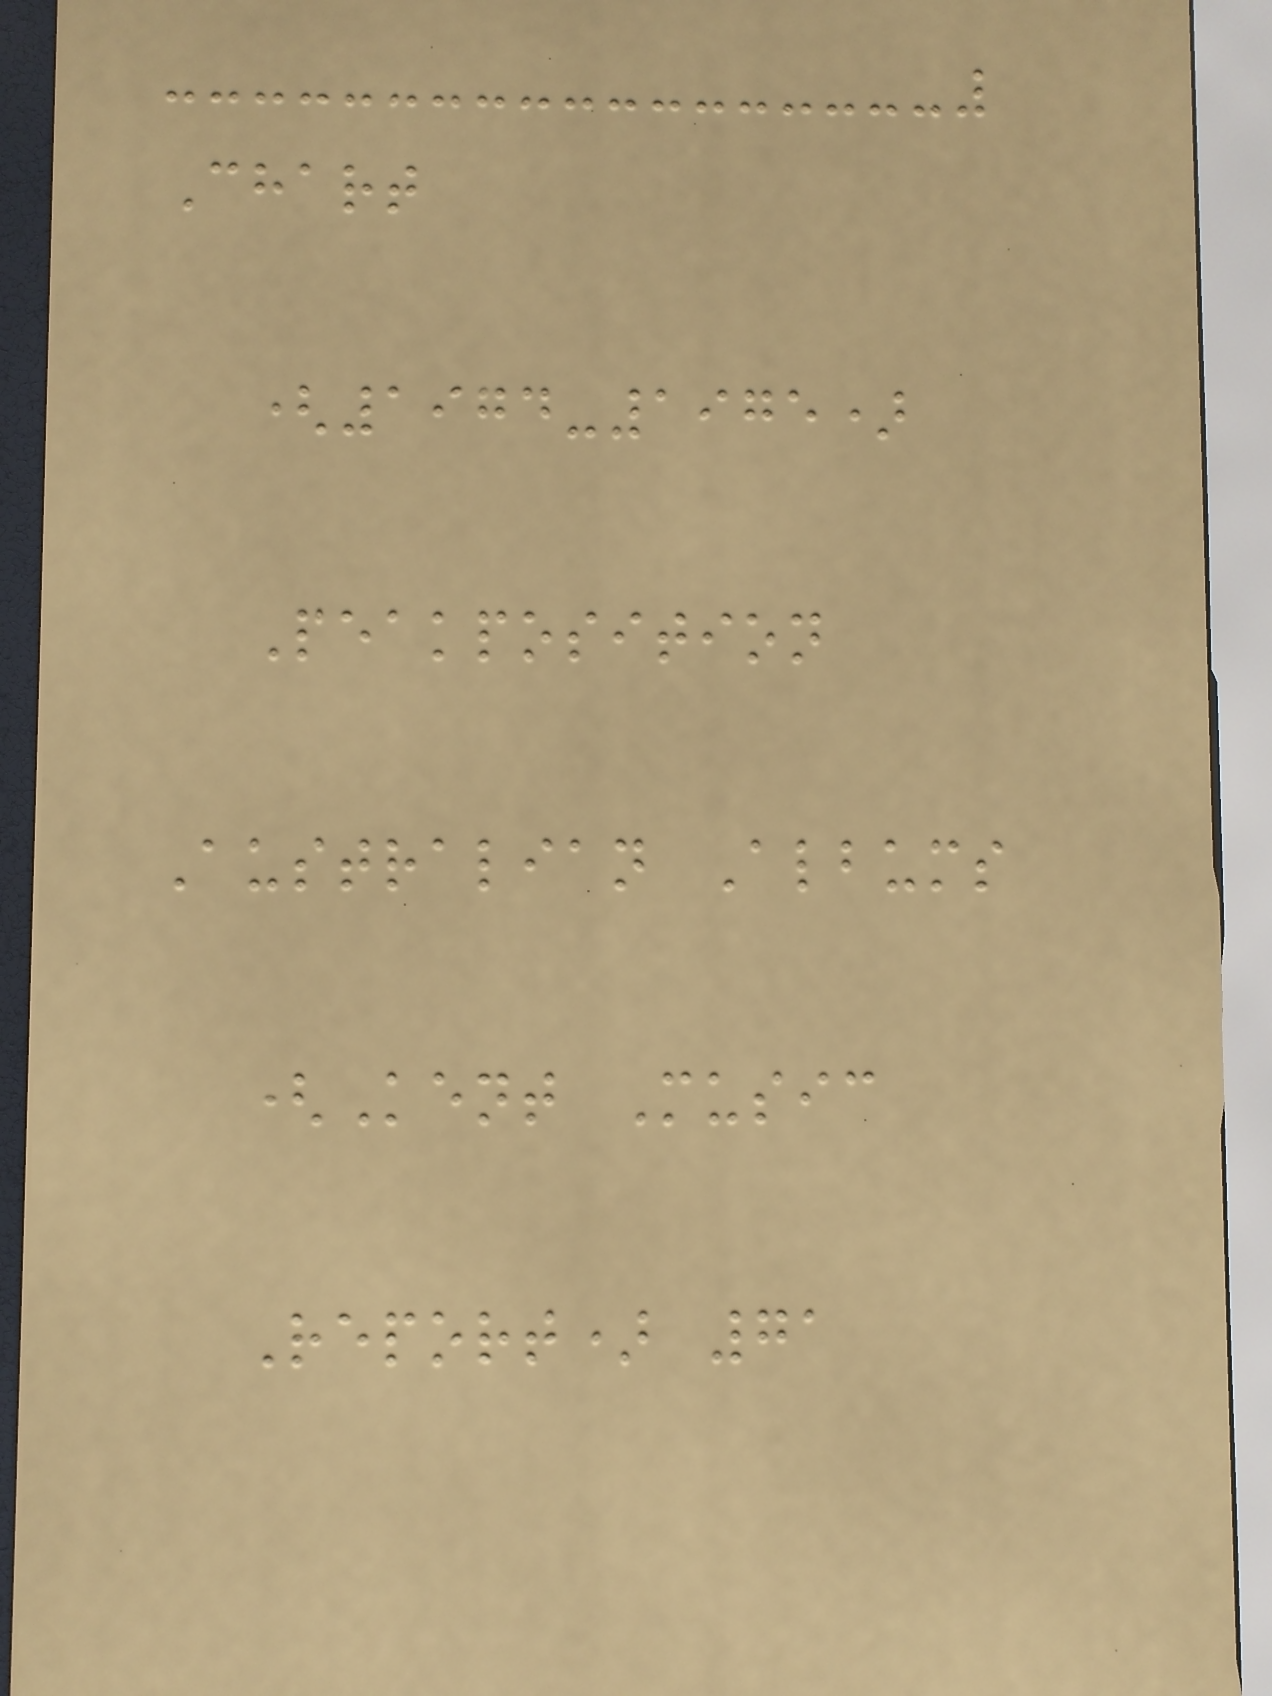Chart
(1974-1975)
Peakposition
Australian Albums
(Kent Music
Report) 71
